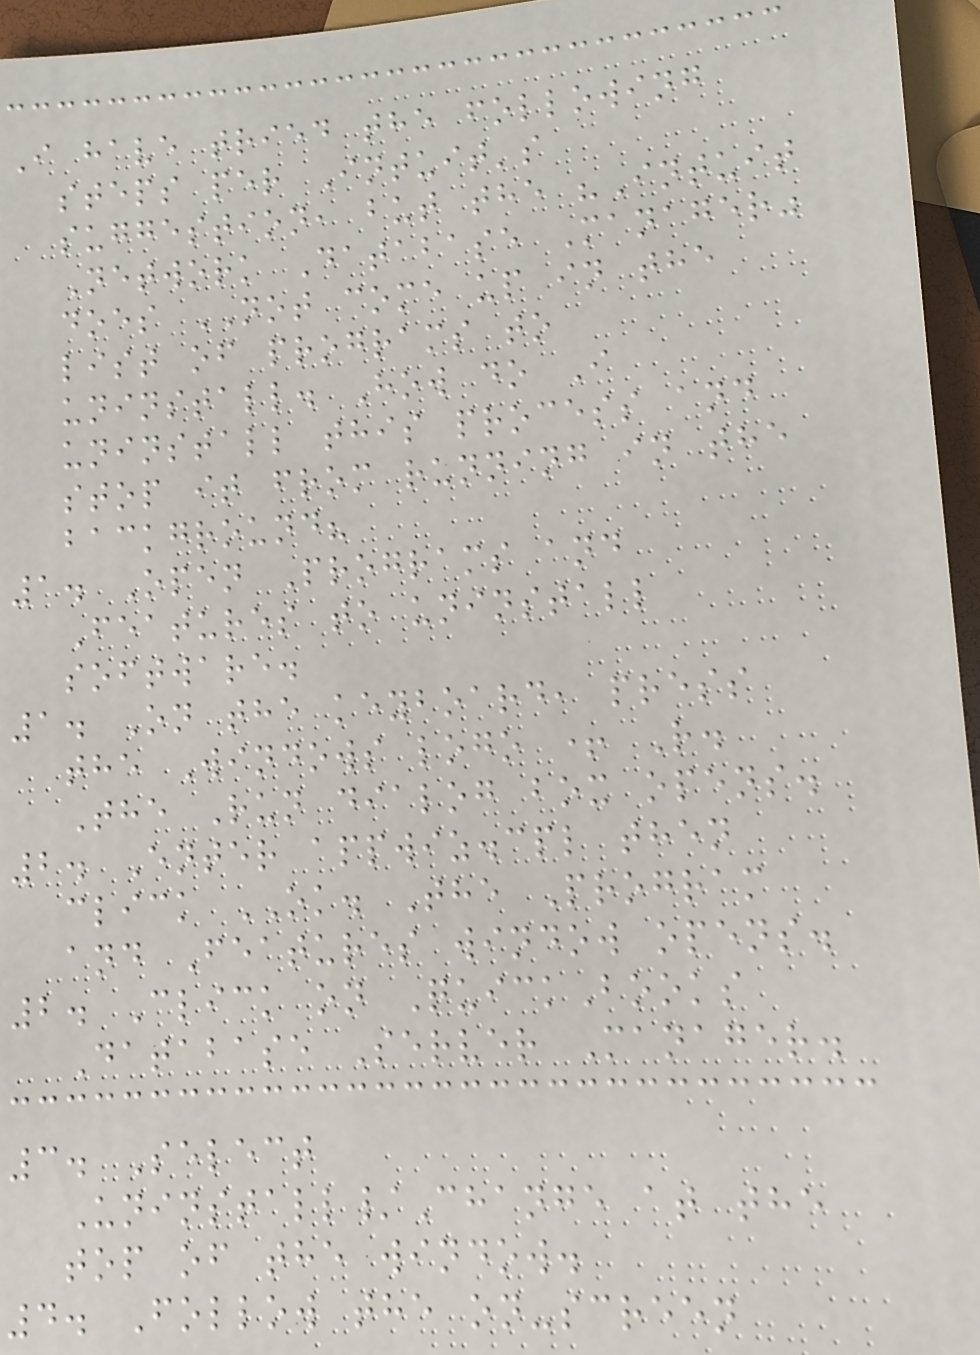I have tried the following
steps per Intuit's
suggestion, but the "Intuit
Network Database Manager"
does NOT come up in the
list of programs to
uninstall. How do I
uninstall this process and
stop it from running in the
background?
1. Open Programs and
Features to uninstall
software.
1. On the keyboard, press
the Windows logo + R.
The Run dialog box opens.
2. Enter appwiz.cpl then
click OK. The Program
and Features window opens.
2. Click on QuickBooks
Database Server Manager.
3. Select
Uninstall/Change at the
top of the window.
4. Follow the on-screen
